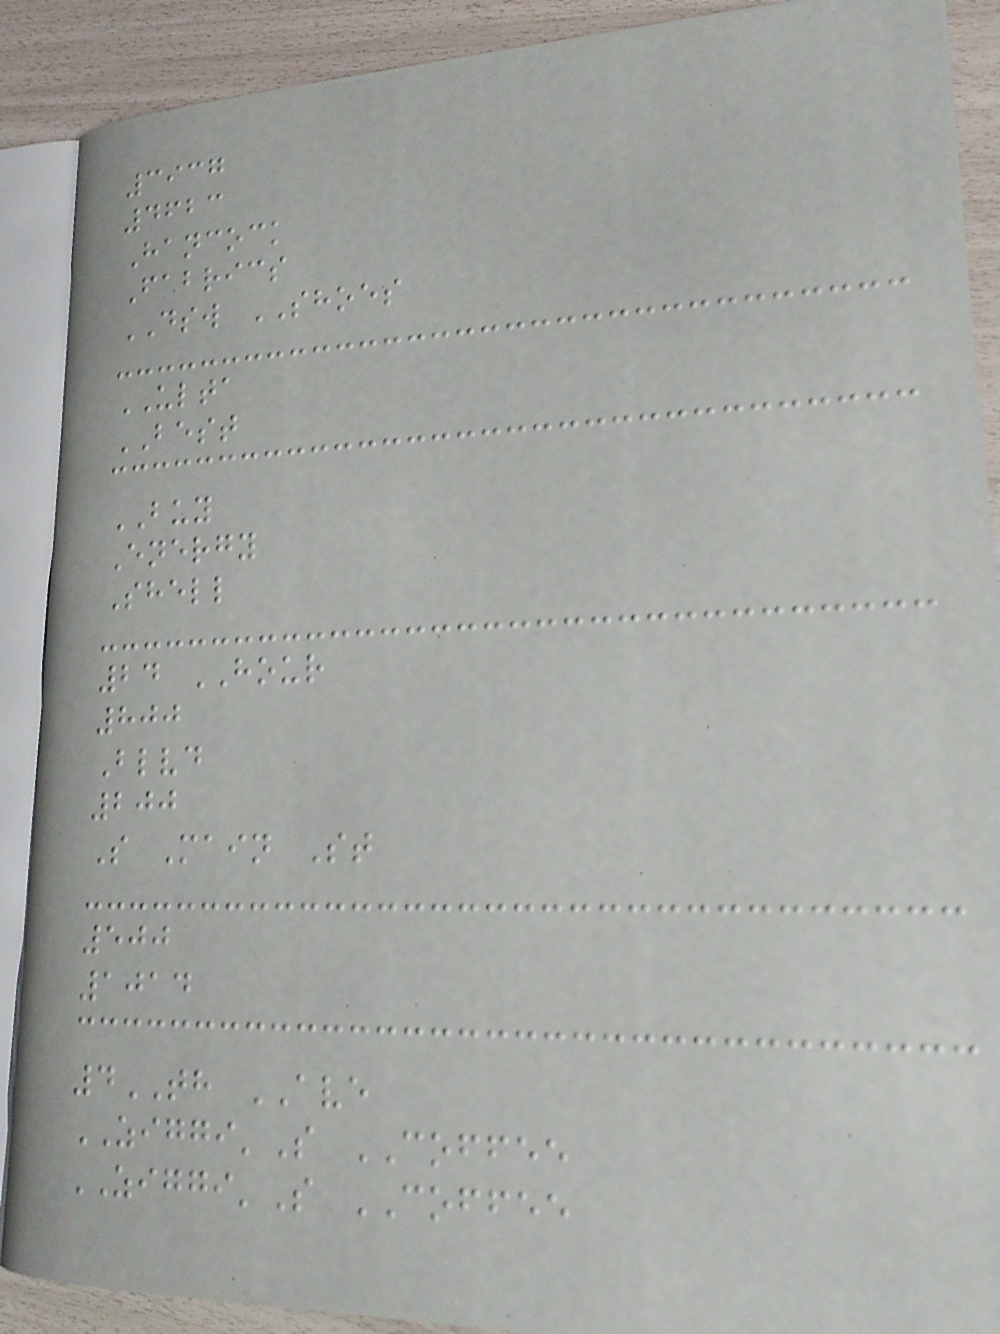3937
4623
Hancock
Fabrics
DSW SHOES
ULTA
BEST
BUY
Energy
Shell
24 HOUR
800
Blvd
200
S Main St
500
1014
4TH AVE
ZIGGI'S COFFEE
ZIGGI'S COFFEE
